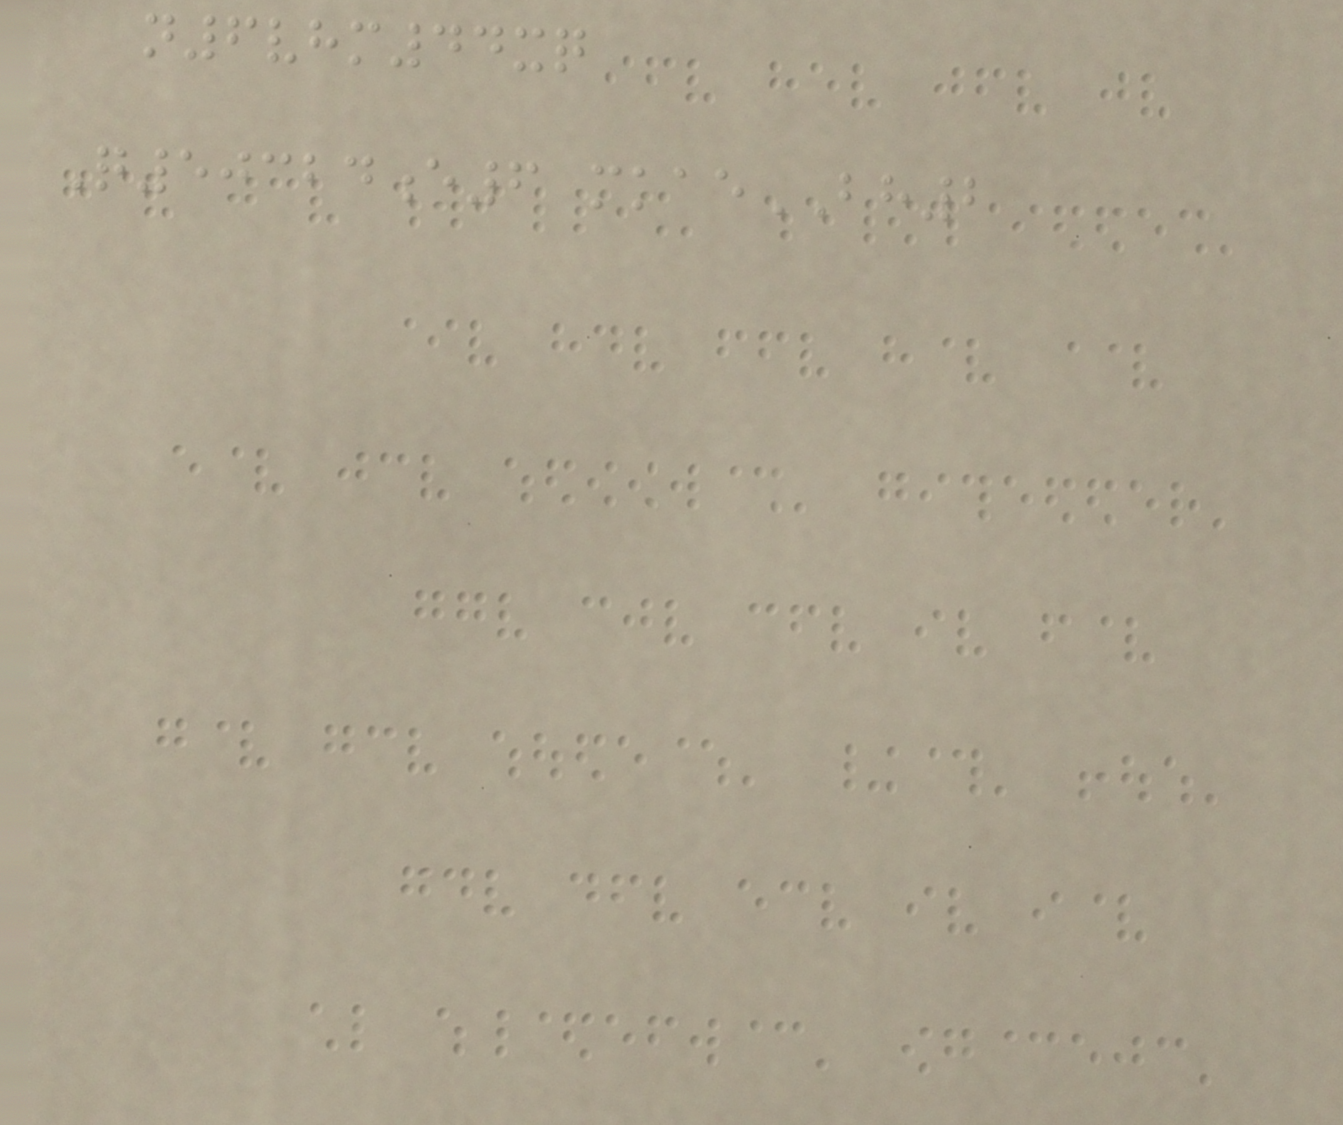n6vhm44xq
Q50324e6 mkaeBH2
